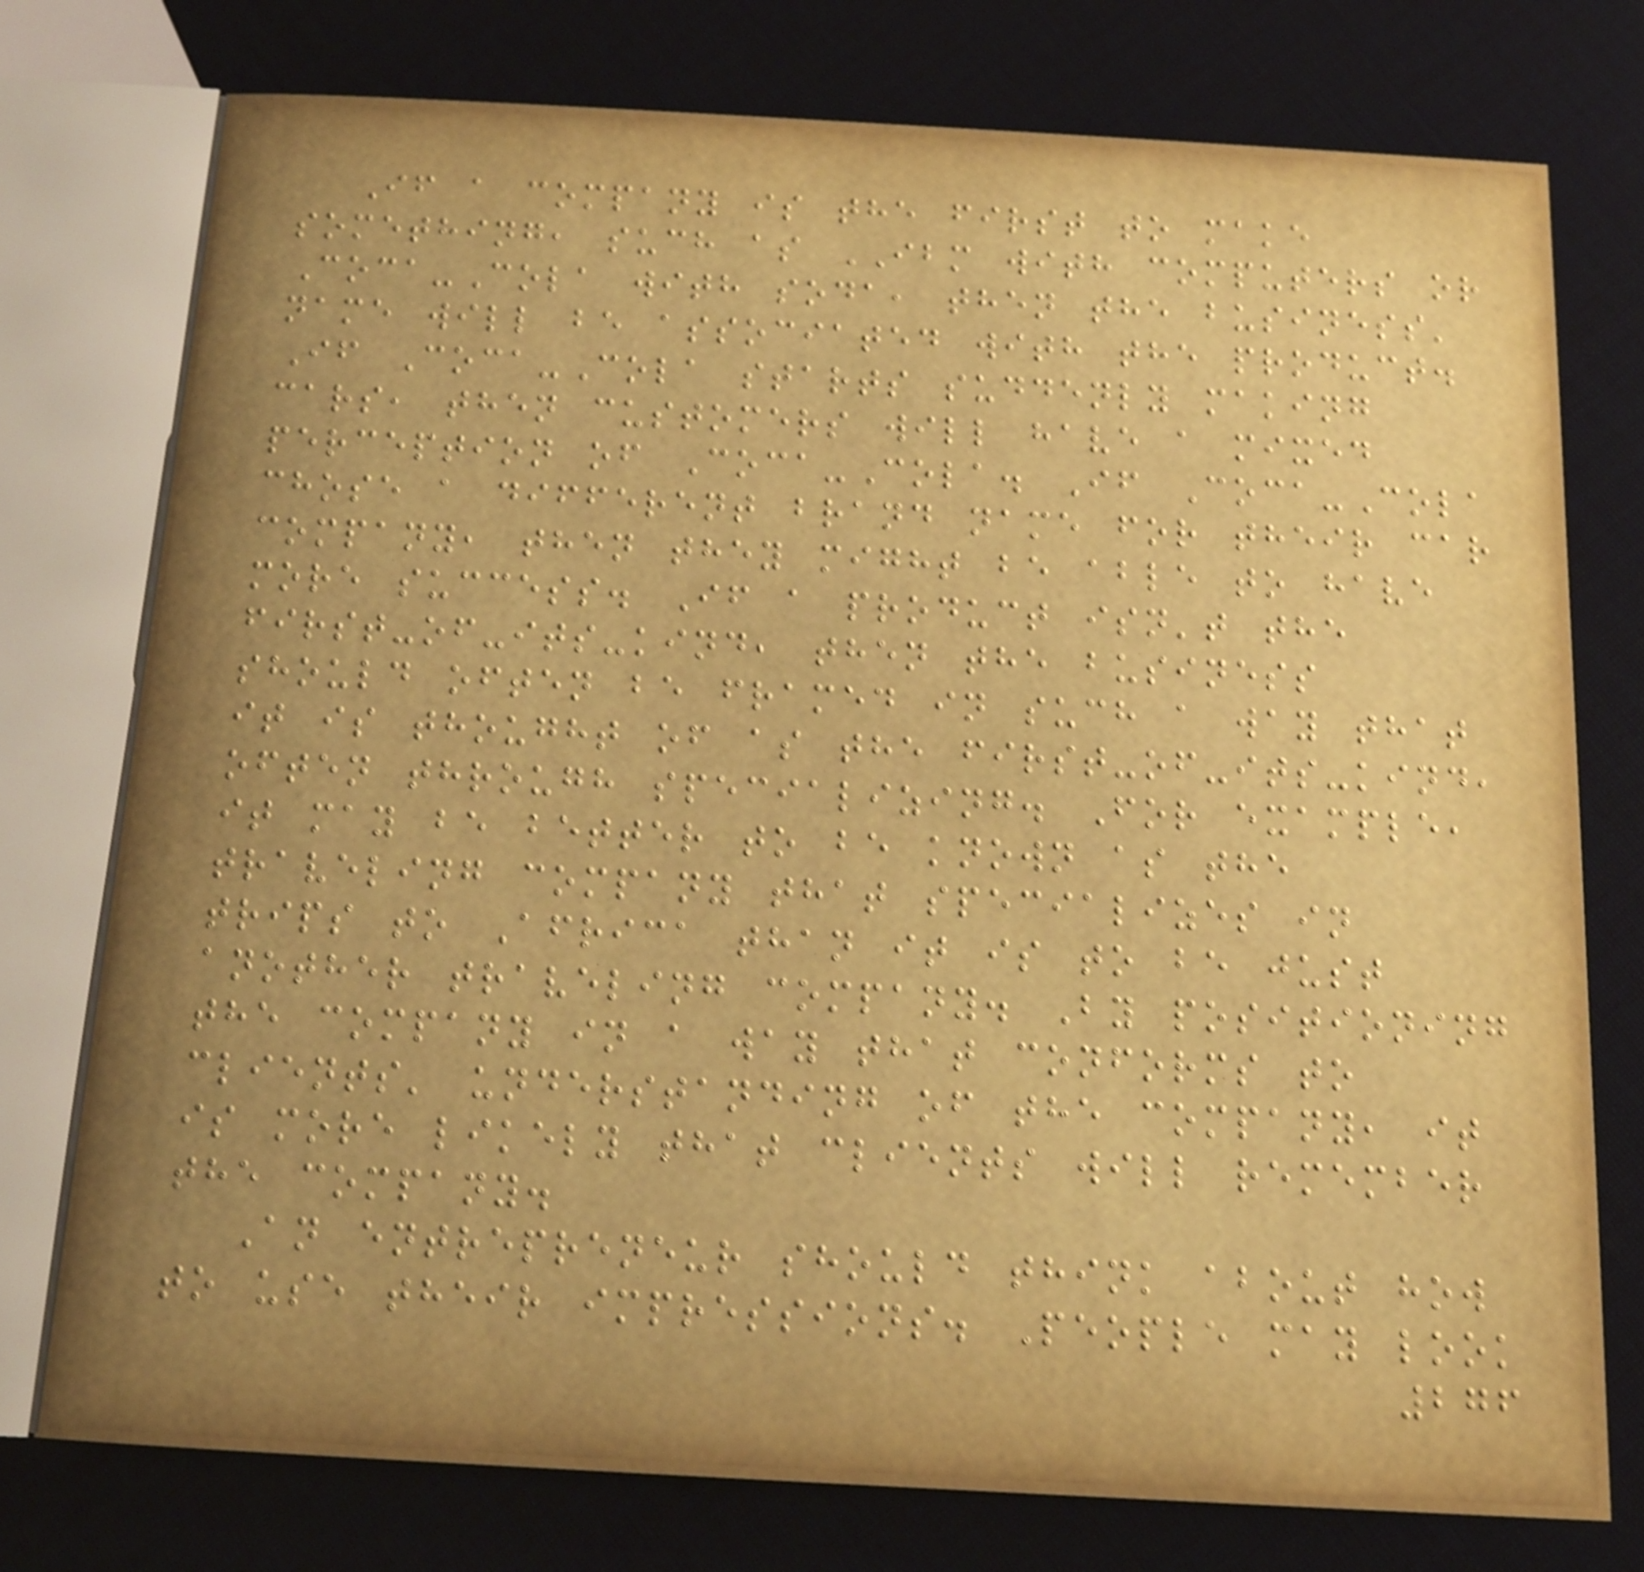If a company is the first to make
something, such as IBM with computers or
Coca-Cola with soda, then the business'
name will be associated with the product.
If Coca-Cola starts suddenly making
cars, then customers will have a mixed
perception of Coca-Cola. If Coca-Cola
chose a different brand name for their car
company, then they might be able to have
more success. If a product isn't the
first-of-its-kind, then the business
should often be framed in such a way that
it is thought of as the first-of-its-kind,
often through specializing. For example,
it may be better to be known as the
traveling company that specializes in
trips to Africa than it is to be just
another traveling company. By positioning
the company in a way that conforms to
clients' understanding of the company, it
is more likely that clients will remember
the company.
An entrepreneur should think about how
to use their impressions. People may look
276
